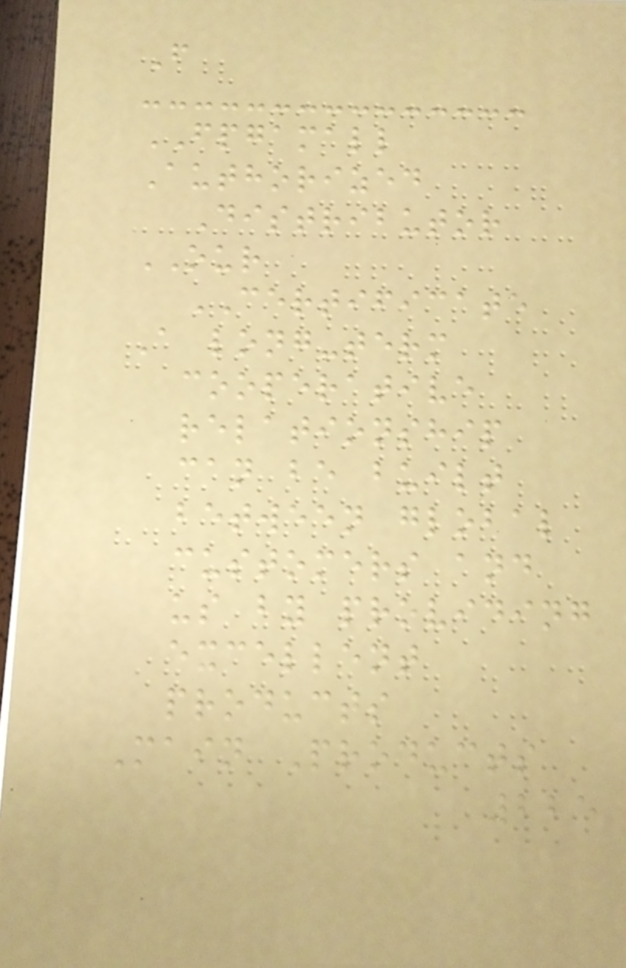F
FPGAMALL
Authorized
Distributor
OUR
CERTIFICATE
A long-term
cooperative
relationship
can be built
between global
customers and
us by providing
excellent
products
Main Products
225
